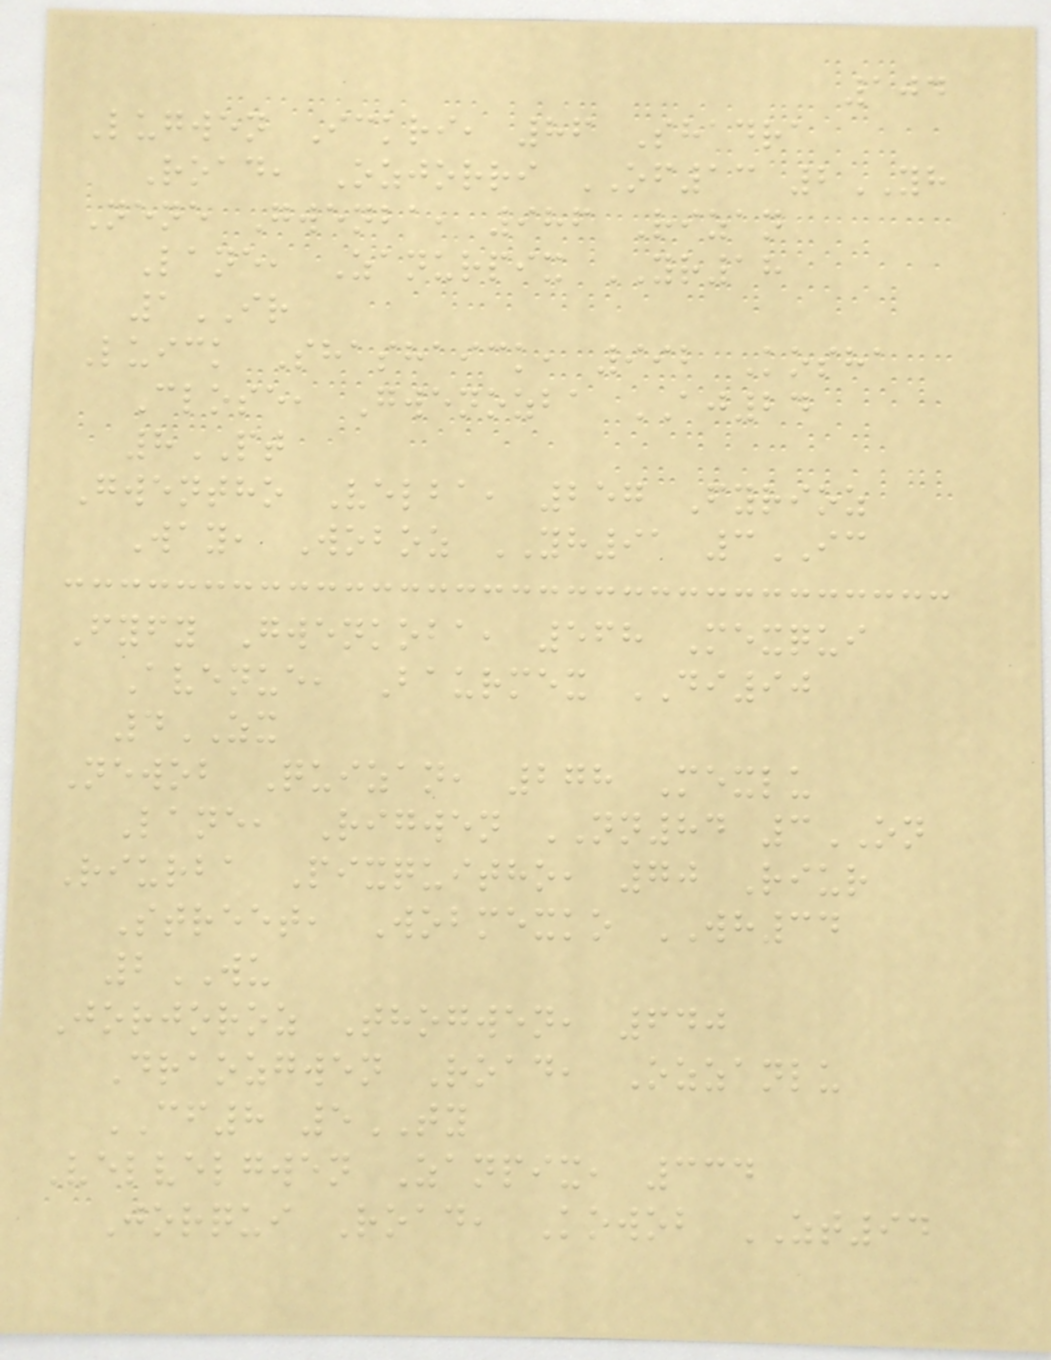104
Lugwen Ickri, 86 Shadra
Road, Ozjorri OF13 2YH
Nene Gwenba, 986 Rizan
Lane, Zanurpix YR18
1IR
Luick Shashaick, 992 Kosha
Close, Gwenozba AJ24
8PT
Gwentho Velba, 257 Fyrioz
Way, Woboz YH91 3IC
Fyfy Gwenkoba, 568 Mexqui
Avenue, Baurmex DI90
4ZX
Newob Quizan, 278 Mexlu
Lane, Rigwen NN84 3ON
Riurba Pixquitho, 70 Riur
Street, Wobmexko WH34
2WU
Jorjoroz Thogwen, 640
Draozgwen Road, Ozzanlu
CF8 5TY
Velvelgwen Zanpix, 334
Jorqui Road, Kowob ZT94
